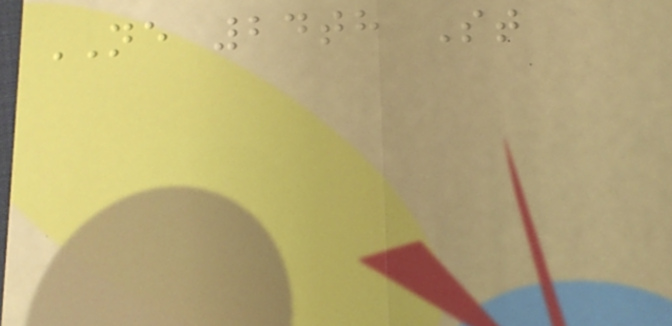NE 24th St
